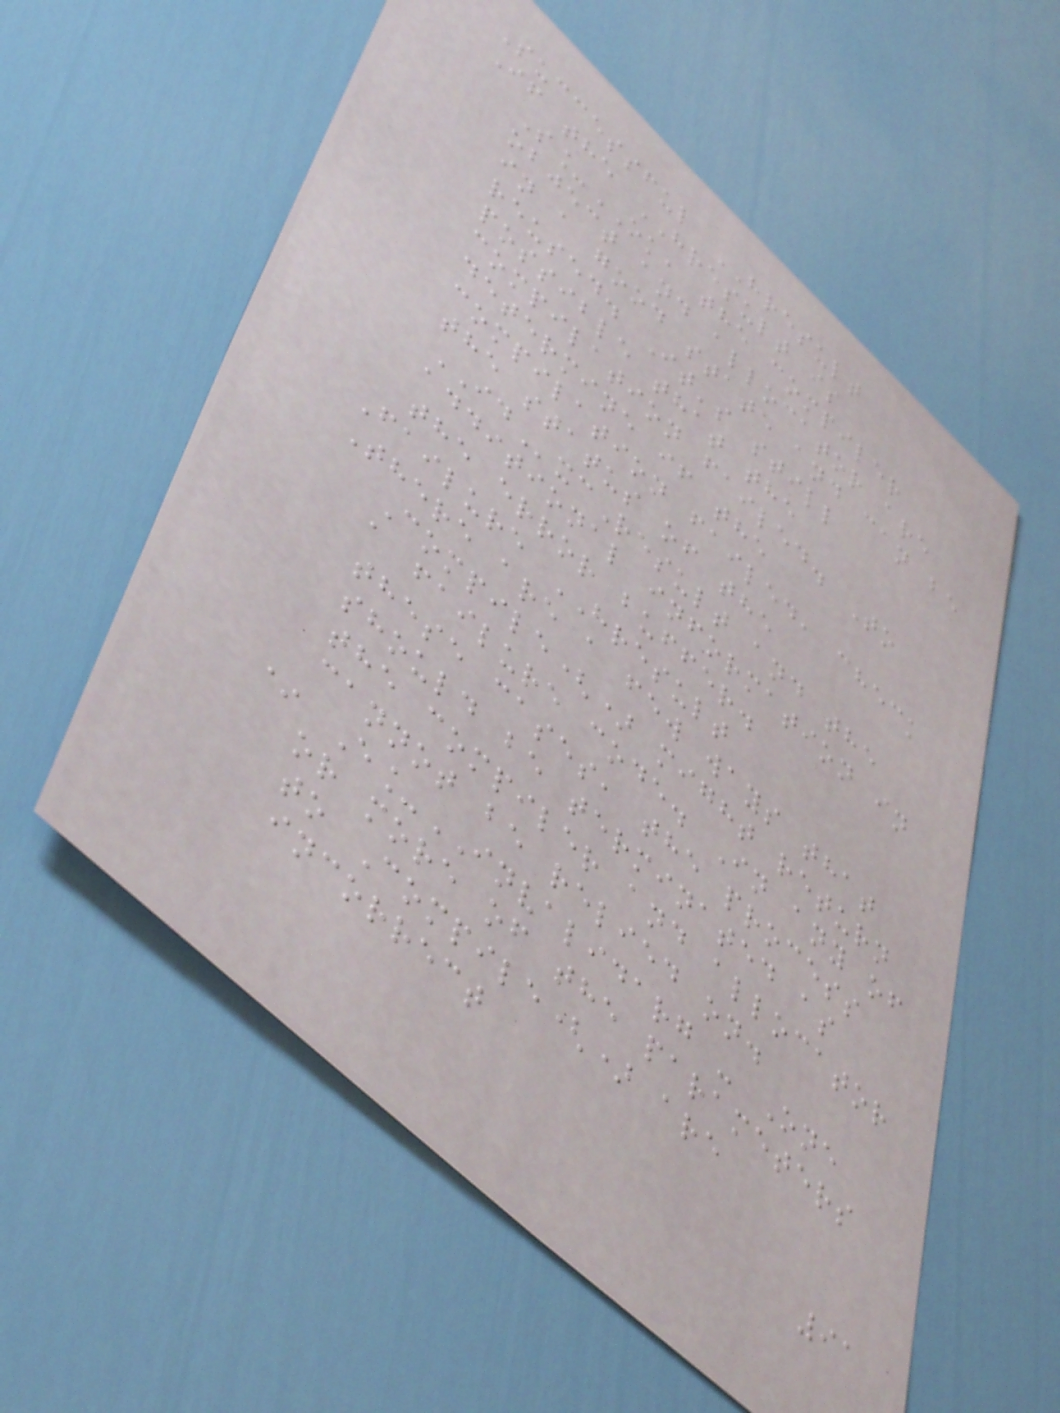Successful HRESULT
If the HRESULT is
S_OK, the compiler
object and allocator are
in a good state and can be
reused. It's still
possible that the
compilation failed. To
determine if the
compilation failed, check
the status of the
IDxcResult and the
additional information in
the error buffer.
Failure HRESULT
There are a few ways that
Compile() might return
a failure code. In any of
these cases, the process
should be terminated as
the compiler and allocator
cannot be relied on.
* E_INVALIDARG - One
or more of the parameters
to Compile() are
incorrect
91
